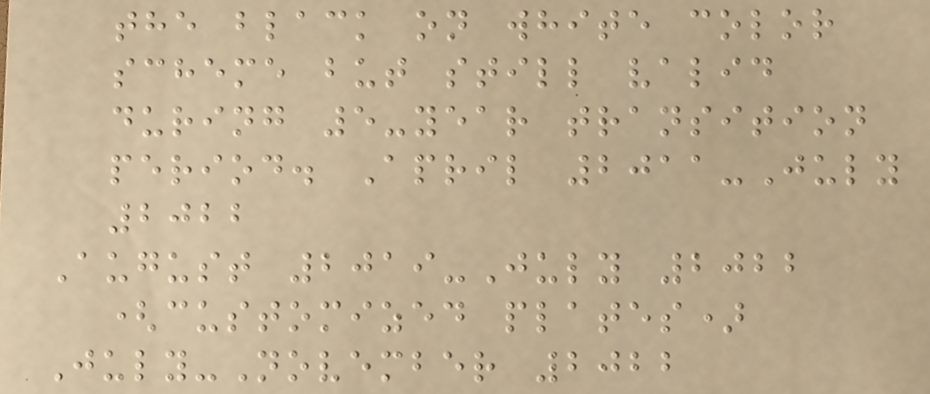the black on white color
scheme but still valid
during 5-year transition
period. April 2011-July
2022
August 2019-July 2022
(customized plates)
July-November 2022
